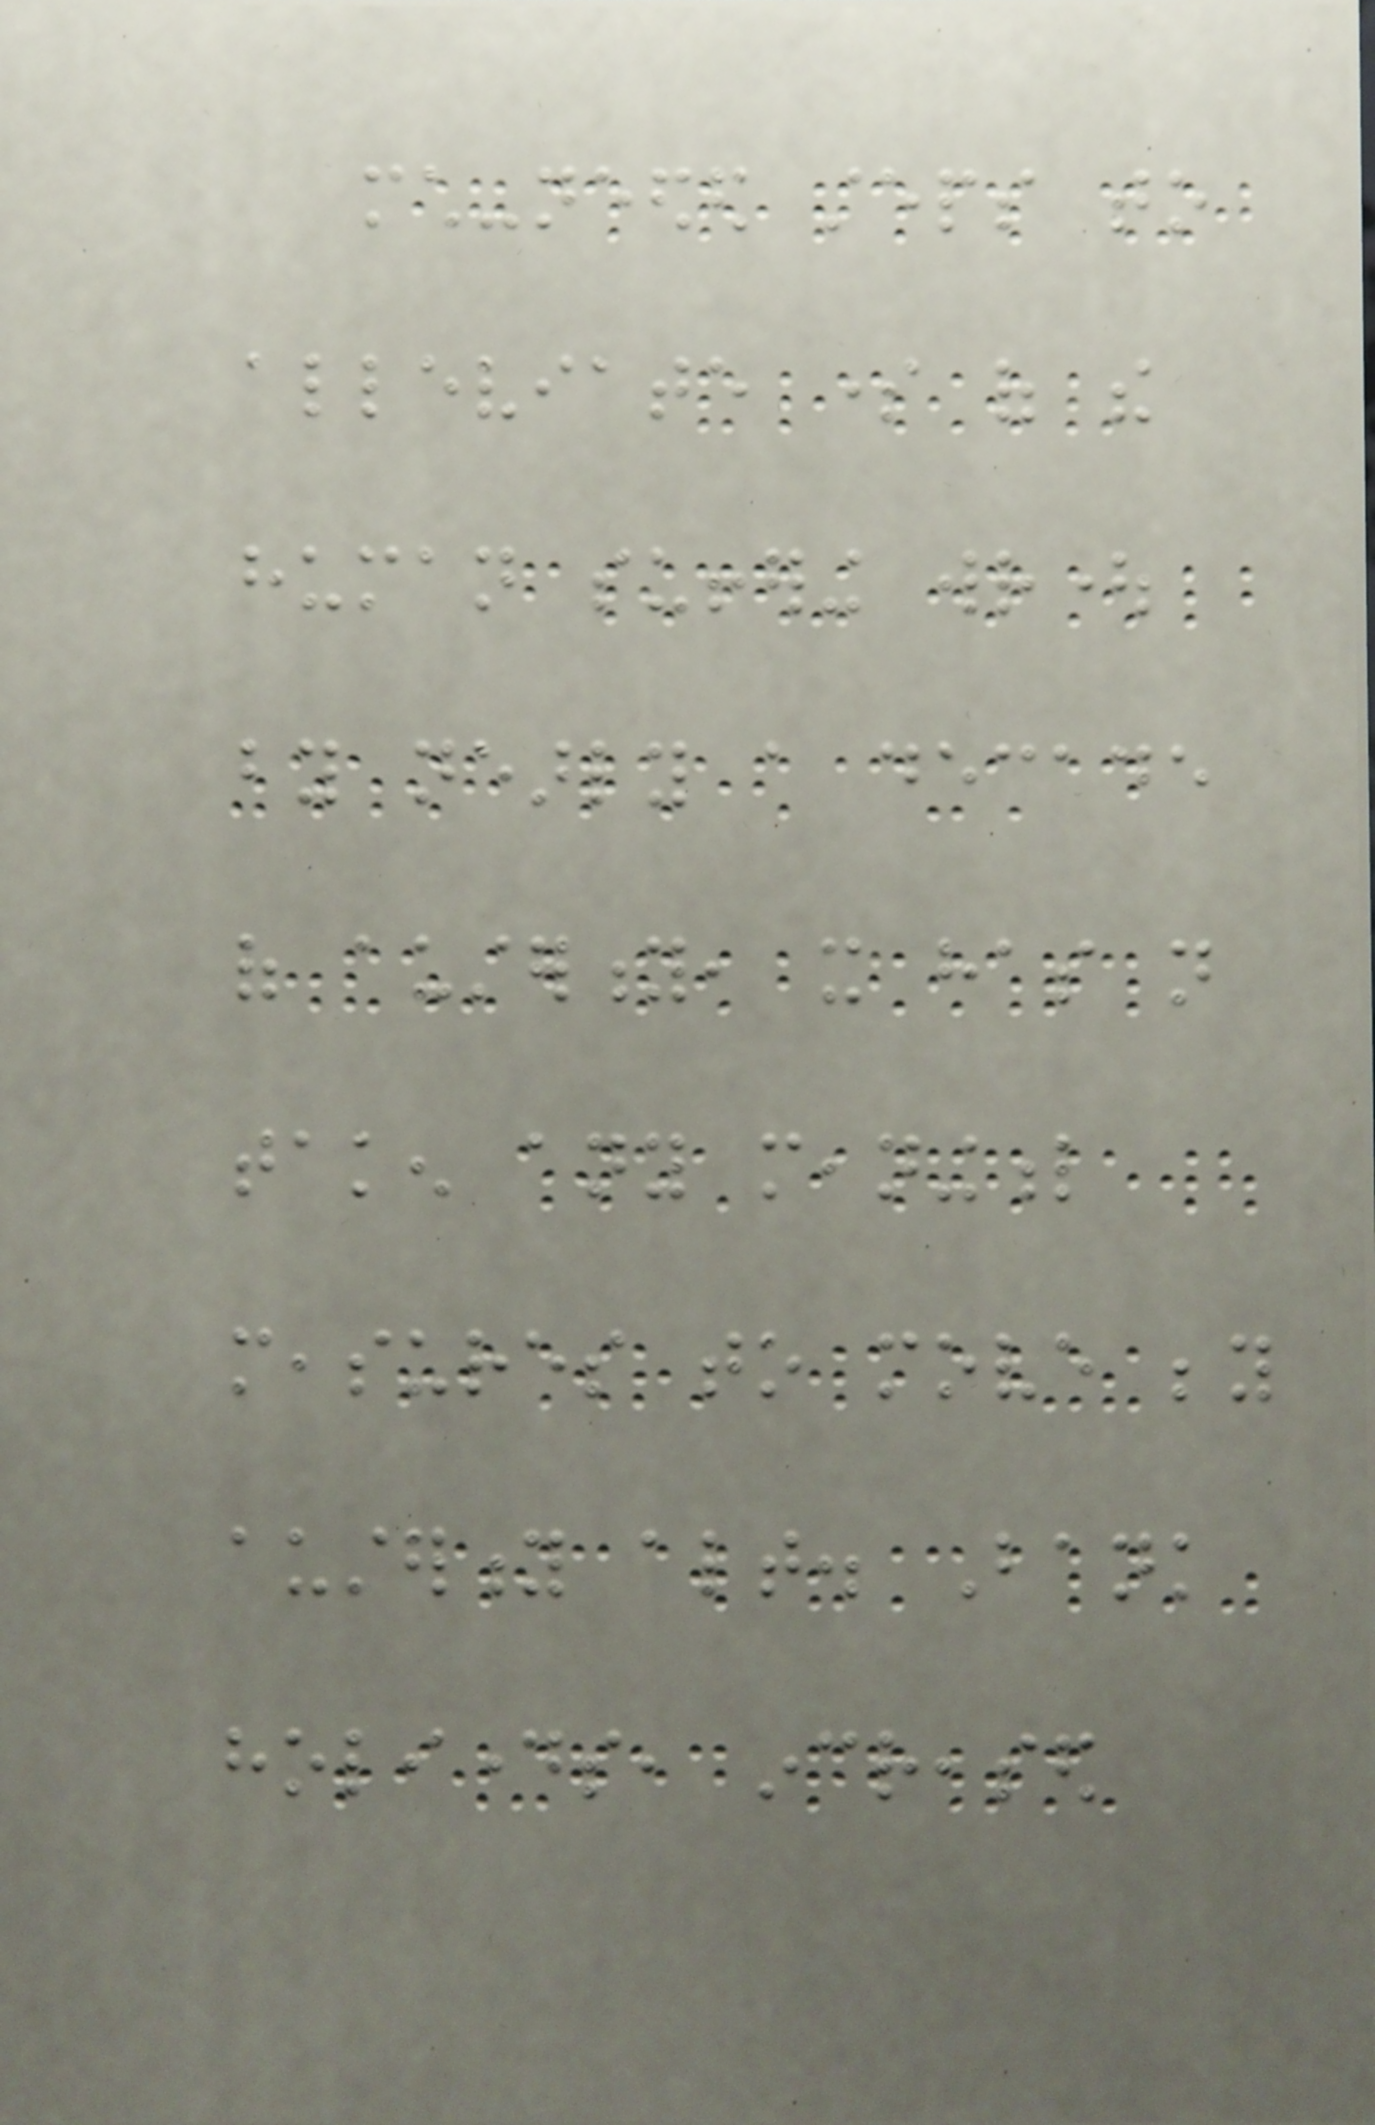much-needed steps to
alleviate some of the
human suffering wrought
by nearly a decade
of austerity, it has not
taken any meaningful
measures to move beyond
austerity altogether. Bank
holidays, increased
